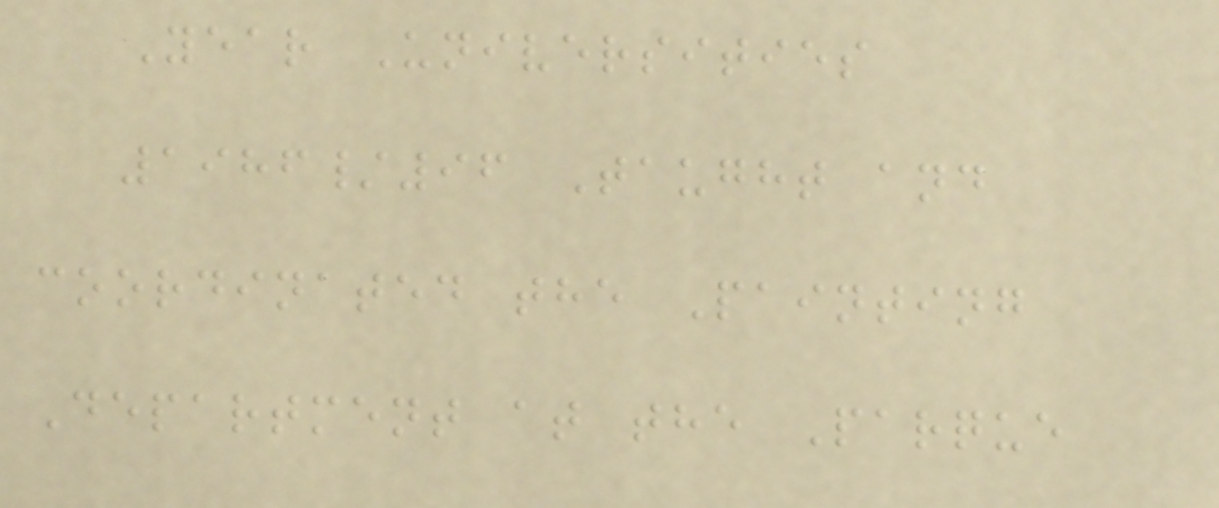Year Universities
1986/96 Taught and
coordinated the Painting
Department at the Parque
